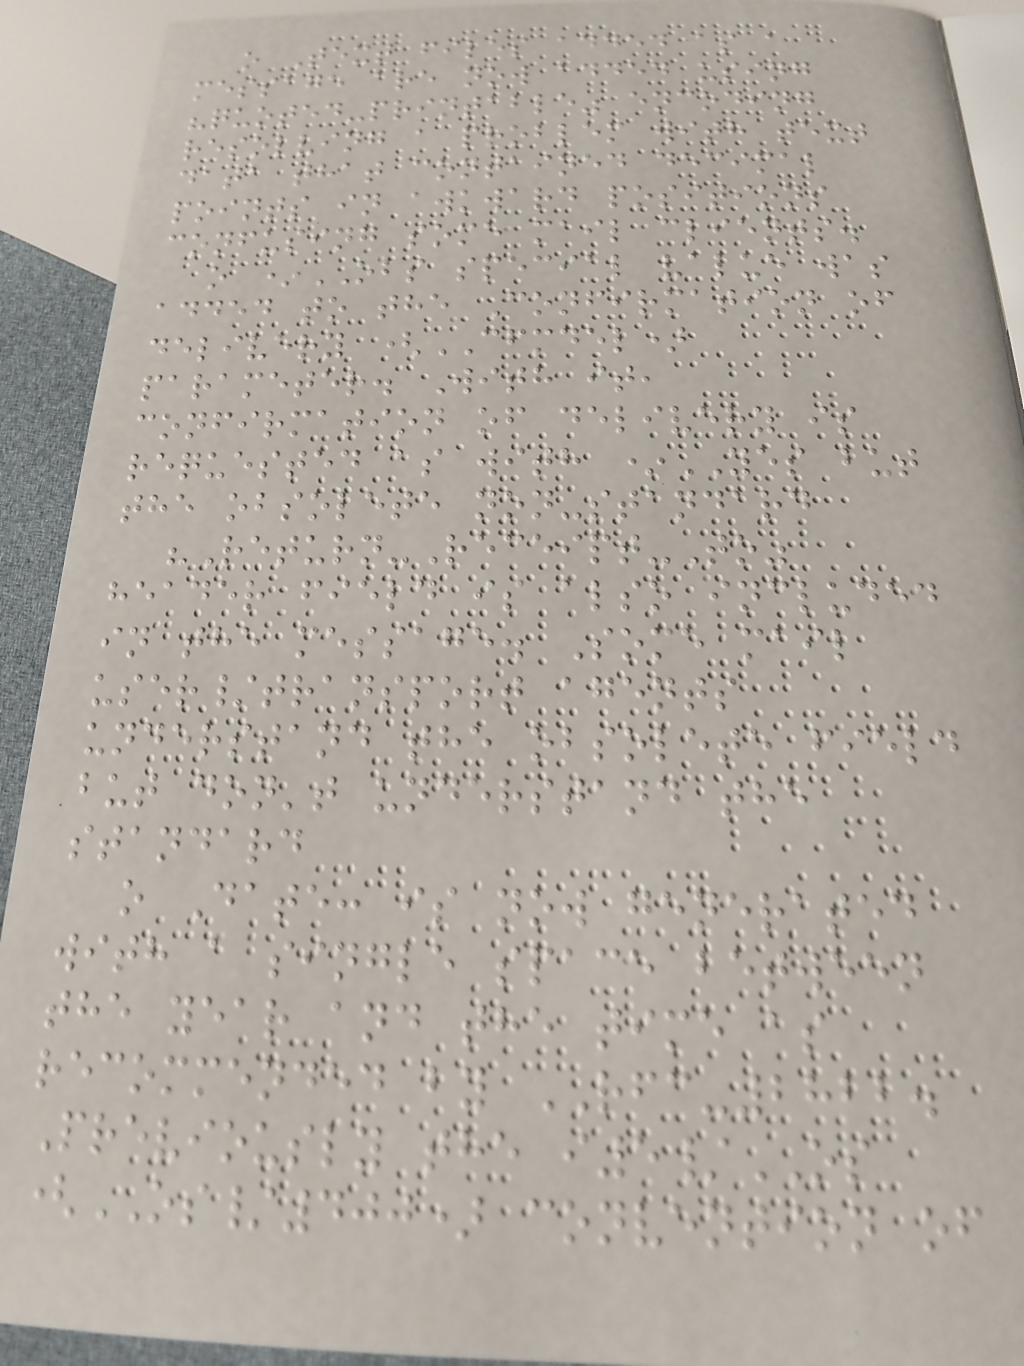o Text files added as a
message are now added using
"quoted-printable" encoding
resolving a problem with text
data that contained decimal
points in awkward positions
confusing some mail clients.
o *OBS special value was
added to the Confirmation of
delivery (CFMDEL)
parameter. With it,
confirmation of delivery is
requested as with *YES but
the obsolete non-standard
"Return-Receipt-To"
header field is also included
in the message. Some mail
user/transport agents
understand the obsolete field
but don't understand the
standard
o Date: is now generated
with a single space between
the year and the time as
recommended by RFC-2822.
Previously the i5/OS
(OS/400) convention of
